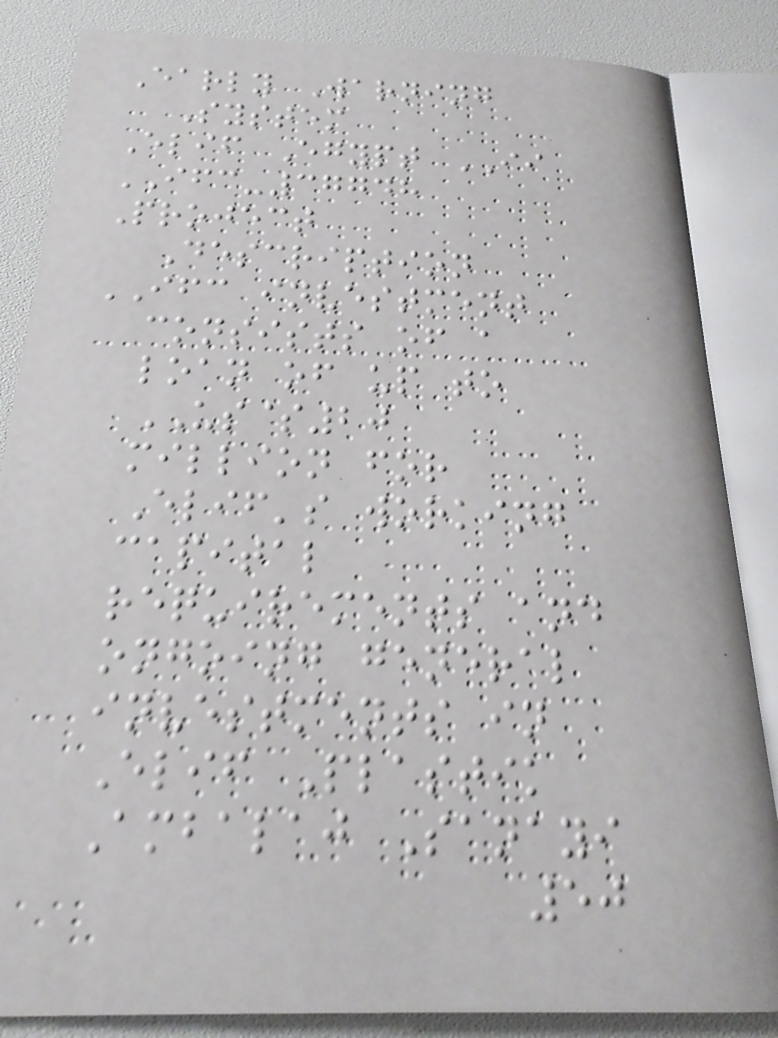Early Warning
System
Elif Egypt II
IFC-37748
Project
Description
IFC investment
consists of a
loan of up to
US$20
million for
Elif's working
capital
requirements and
ongoing general
investments in
Elif Plastik
Ambalaj Sanayi
50
